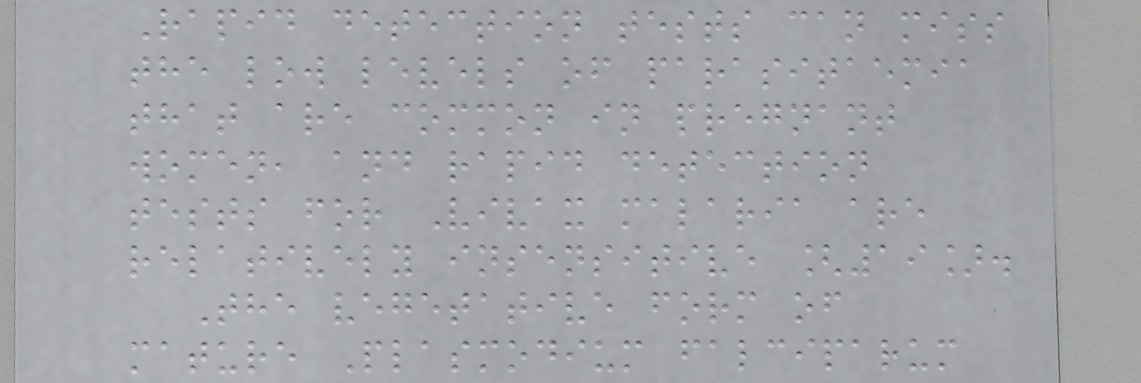Rapid detection tests can miss
the low levels of parasitaemia
that are common in pregnant
women, and rapid detection
tests for Vivax malaria are
relatively insensitive [19].
The vegetative form of
mature Plasmodium falciparum
